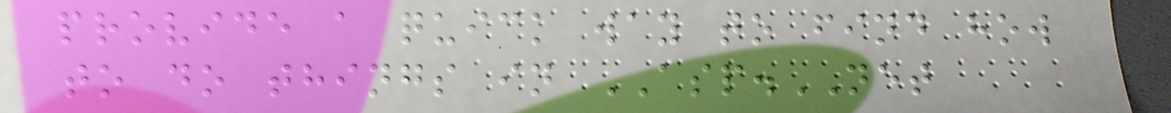provide a quick way to find how
to do things in ASP.NET
